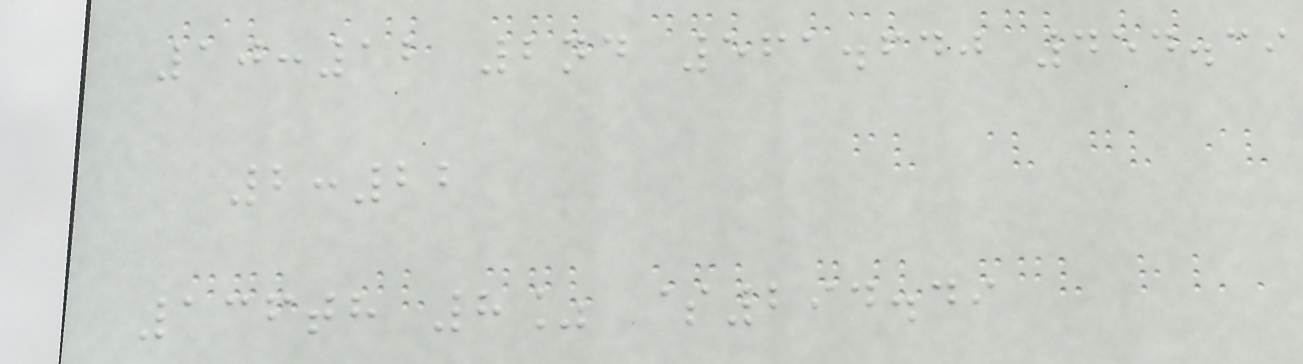10:12 2nd 561.640 454.39
2:22
136th 8% $294.49
